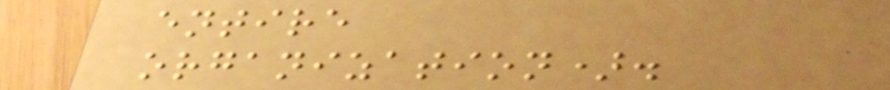entire
organization).
